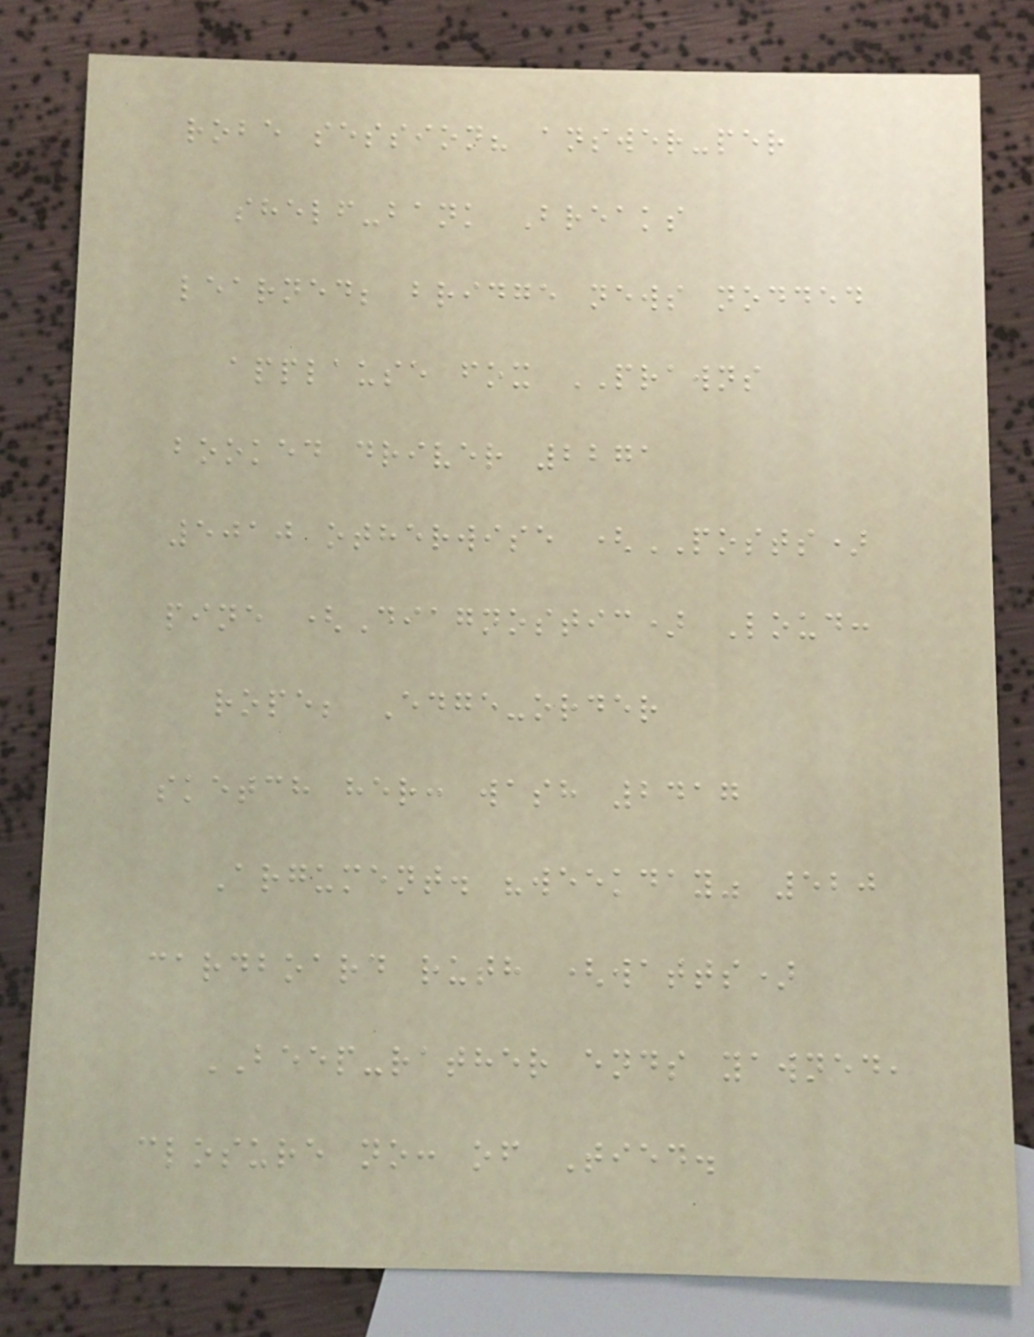robe session? answer-per
shelf-bank Breaks
learned; bridge news nodded
applause fox PRAWNS
booked driver 2271
5010 otherwise (POSTS)
pine (Diagnostic) Loud:
rope; Edge-order
sketch her: wash 2417
Argument. "weekday" 520
cardboard ruth (watts)
BEEP-rather ends yawned,
closure no: of Tied.
